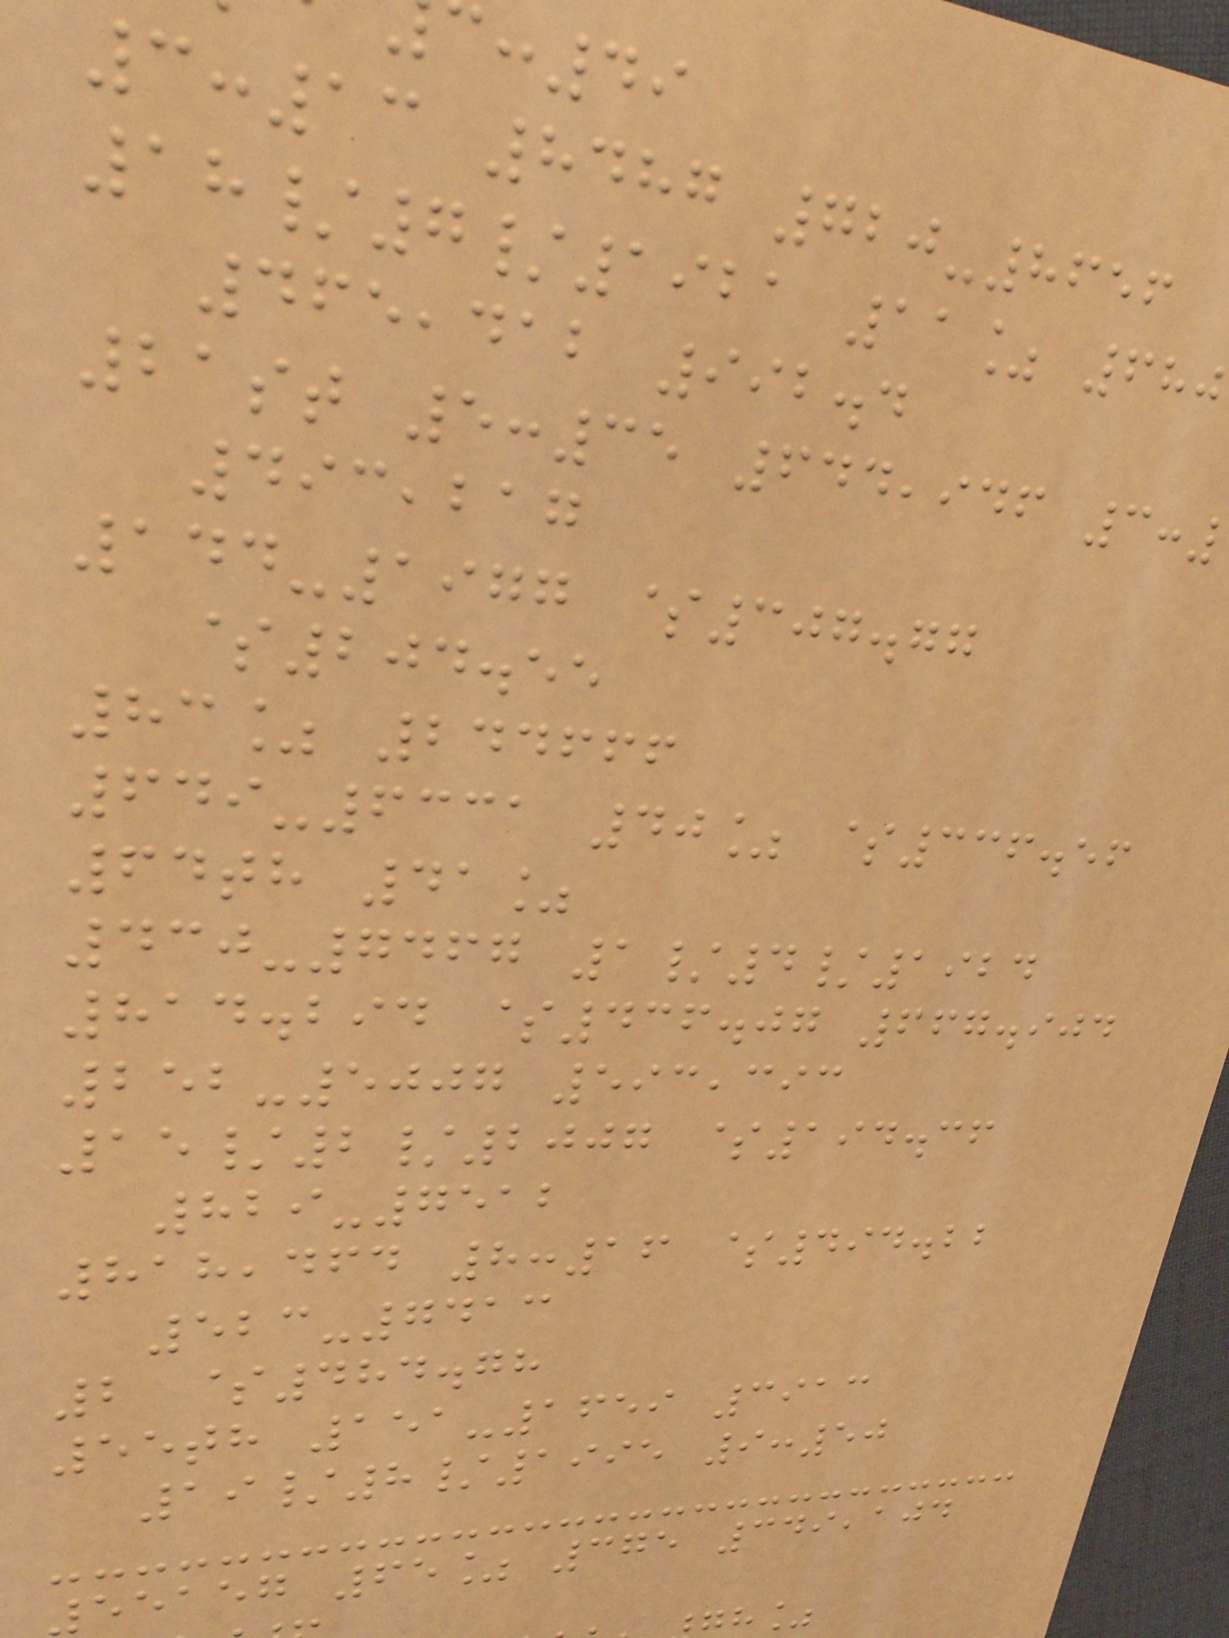:49
3:13 8487 720-8656
18/7/1921 11% 680
465,412 992.4
21st 5:35 644,946 3:
493,217
144-1977 $307.77
$204.55
83% 244666
649-6331 40% $336.56
64th 41%
430-7467 1/4/1924
814.294 $436.07 667.904
252-5007 593,393
15/2/2007 $194.36
829-7512
818,464 8:16 $494.22
523-7413
2 $484.78
55th 151-1659 3913
19/8/1995 9:50
eeaeg 65% 375 349,104
